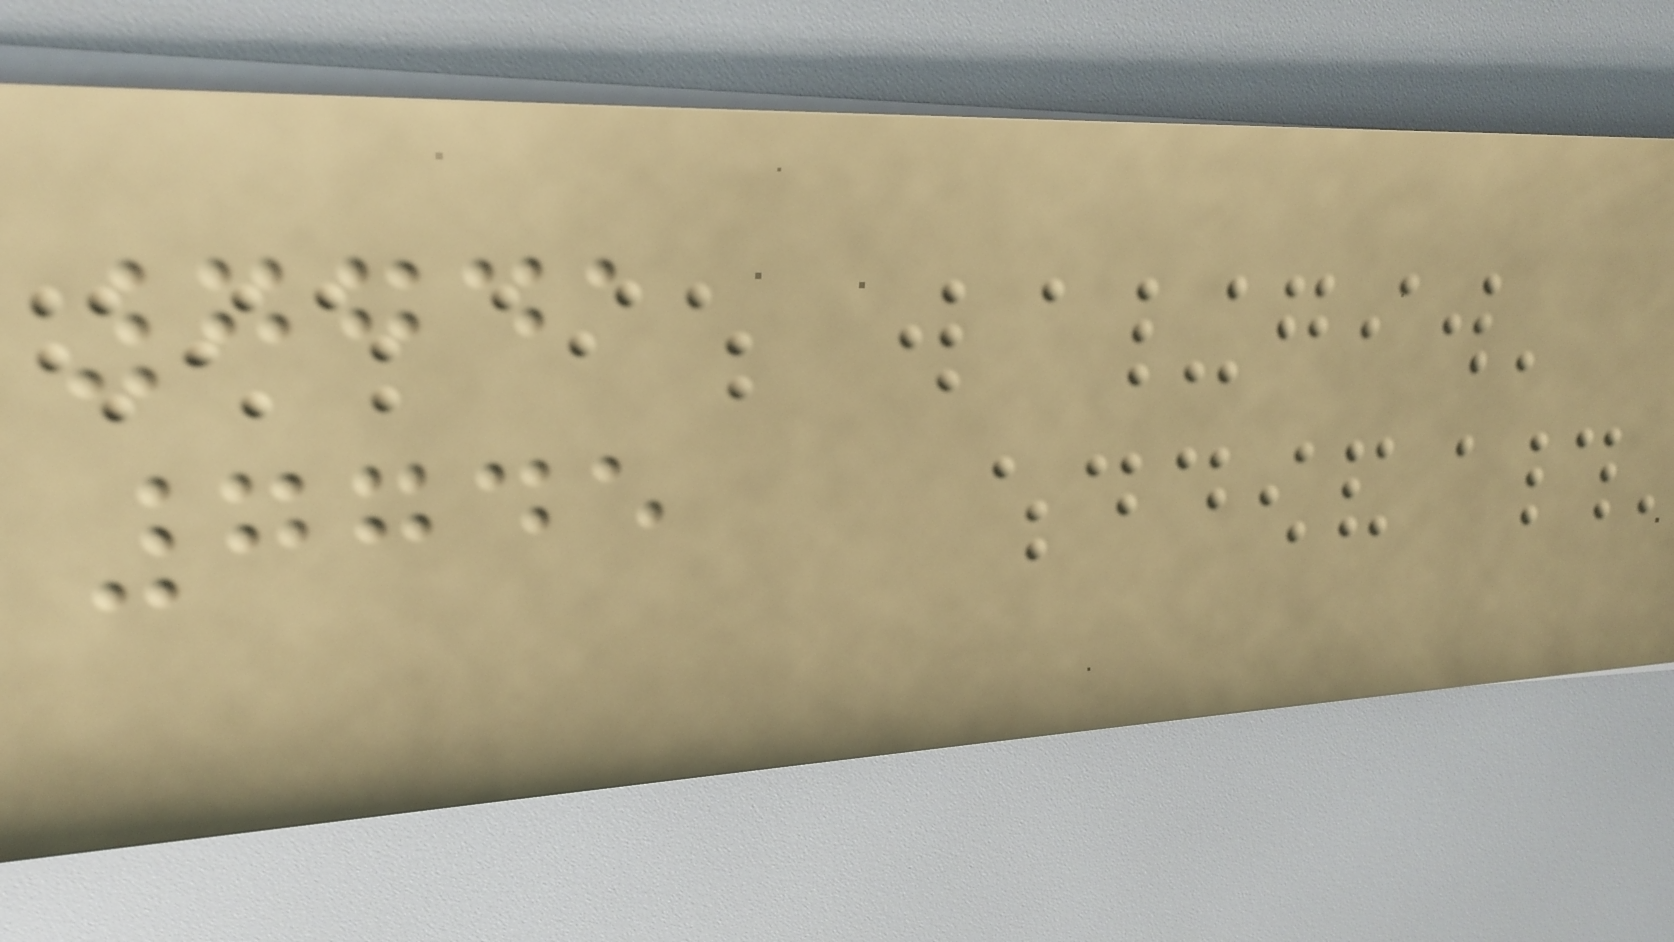7741
7745
